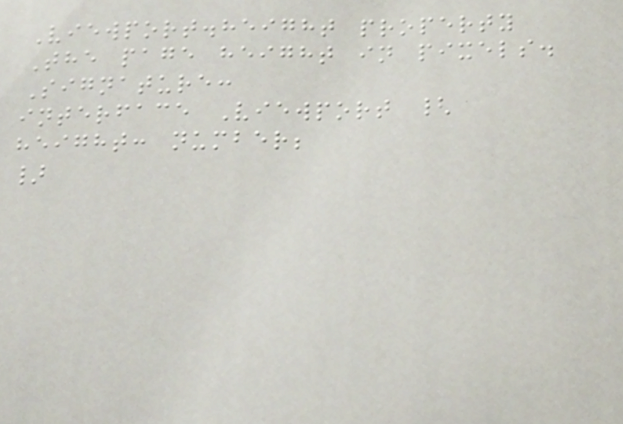Viewport.height property
The page height in pixels.
Signature:
interface Viewport {
height: number;
}
